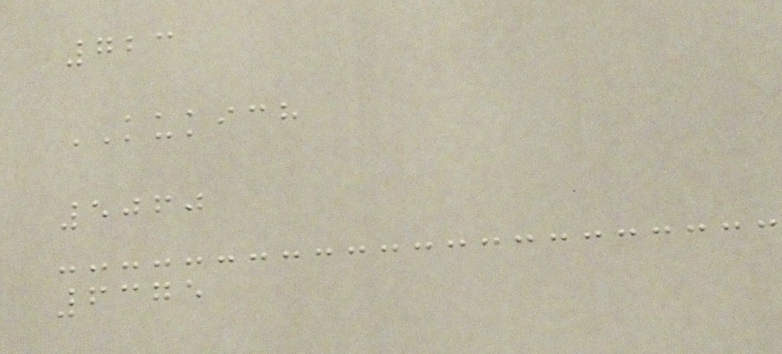723
KUKICH
5060
6375
